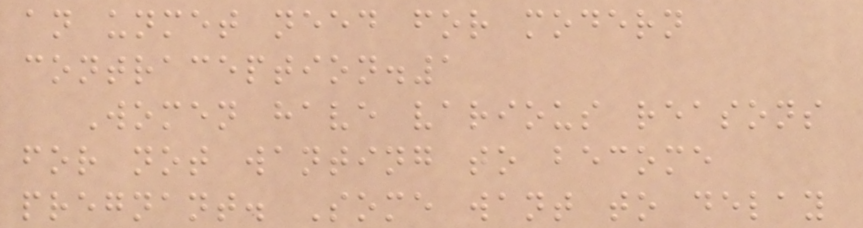an unmet need for modern
contraception.1
Women have various reasons
for not wanting to become
pregnant. Some want to delay
